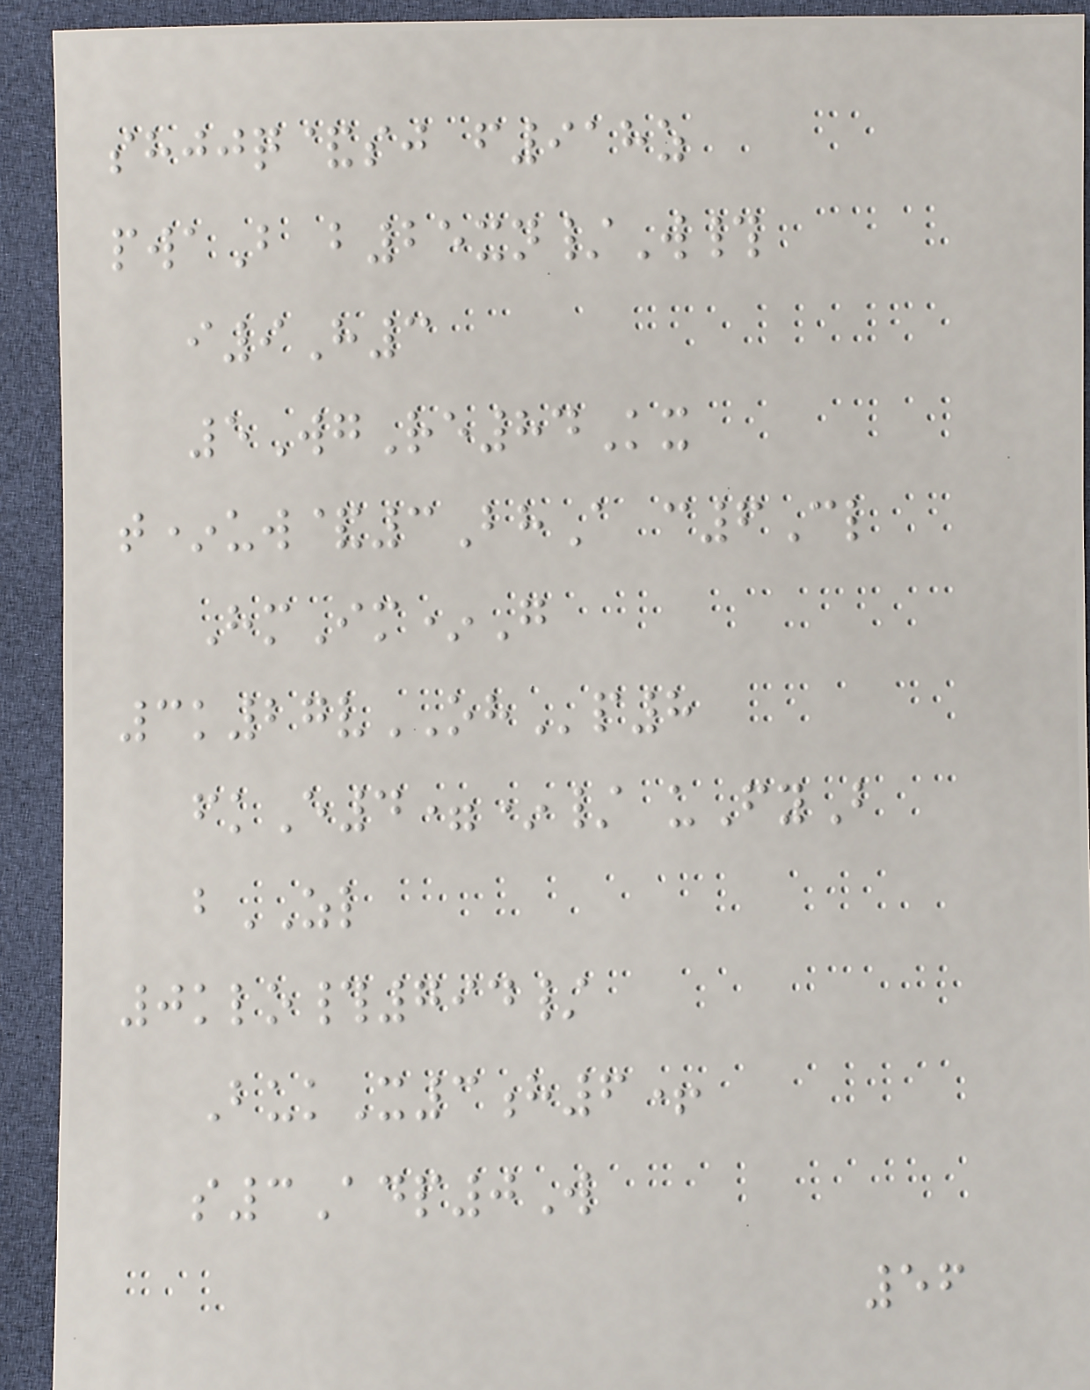shjjq&sj f918z
pwaB b25xn/W#
i9H3
5WgRe84Kx
t*uw&3BhA c6Cl
HmIm*G
3k27vOHp8
fkE4=*/ uFyB
bZL
0klo#794/
BukX3h6+
s3Adp0W
56
